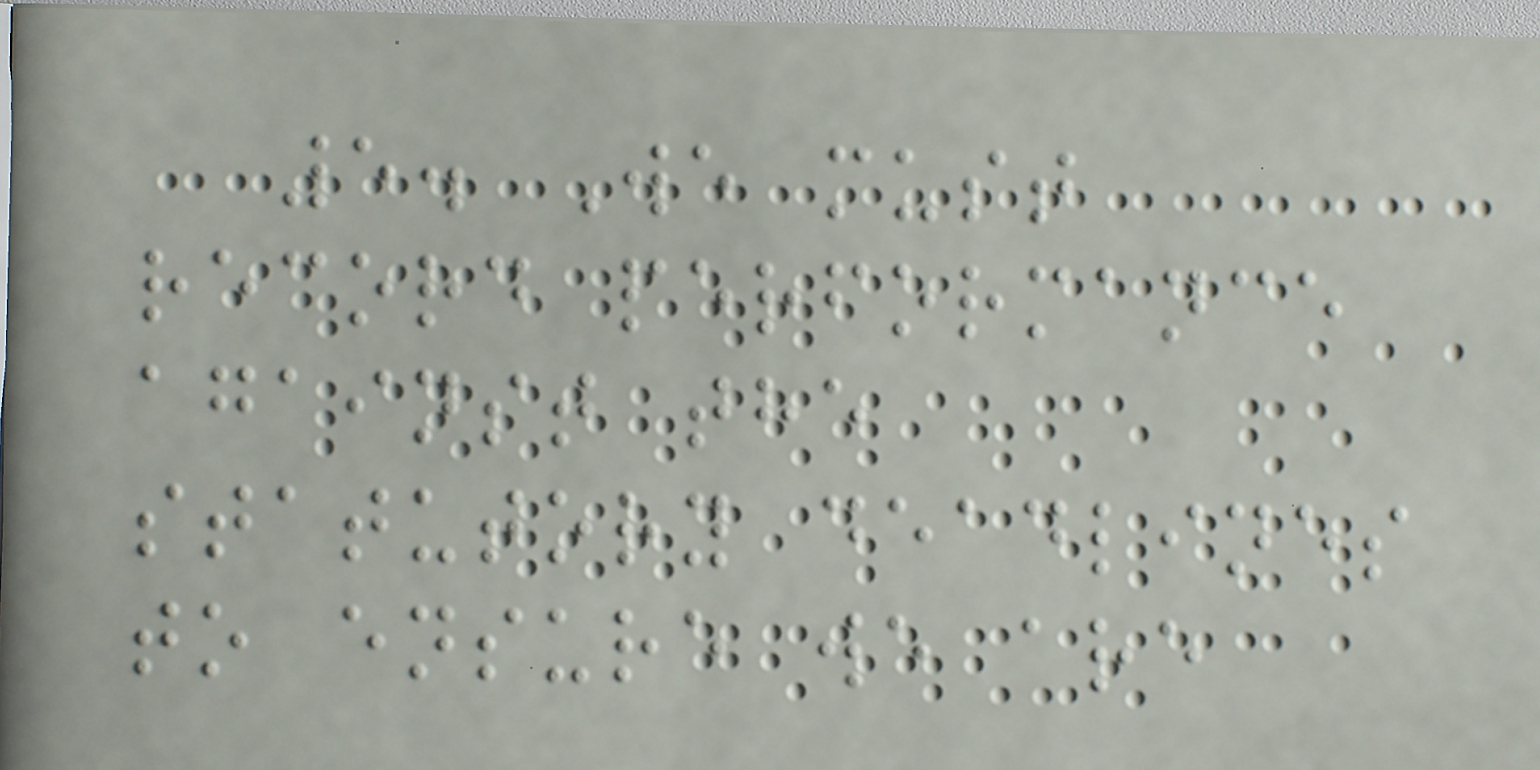5. We must
record performance
against the
statutory deadlines
to ensure we are
